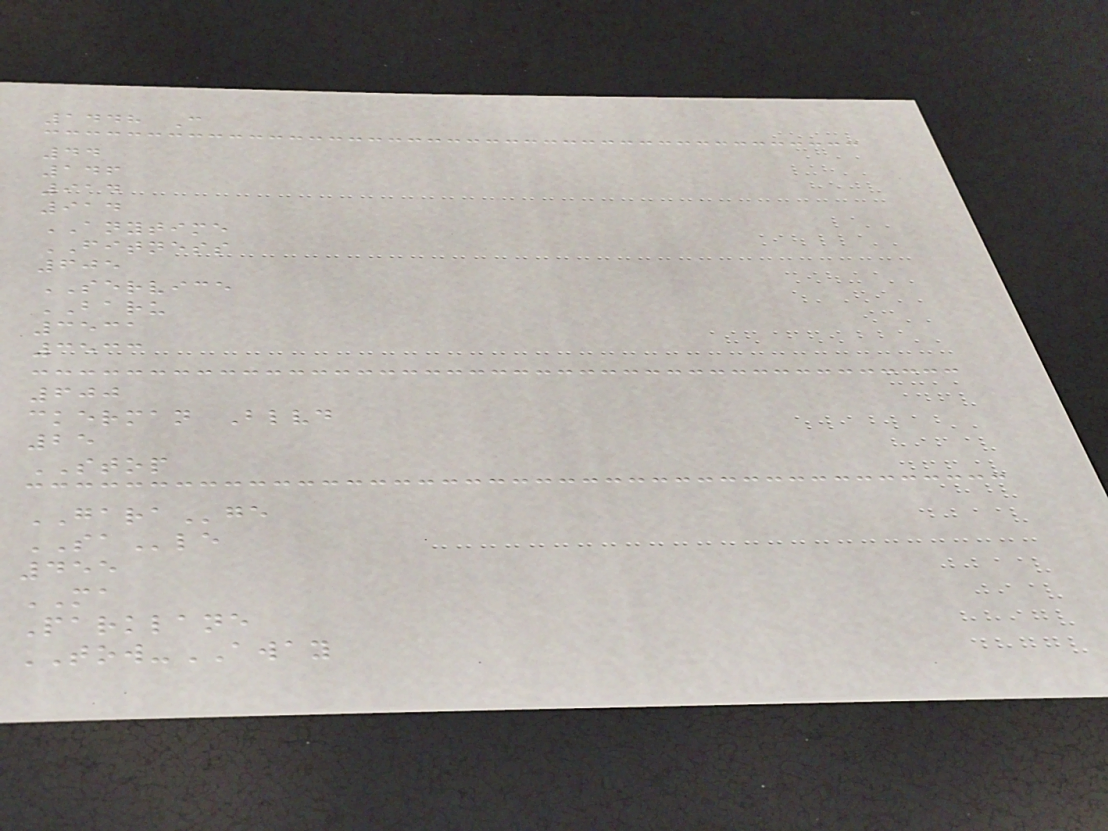1448 C
44
146
914
914
ANYTIME
FITNESS
605
SERVICE
BARU
3531
3533
600
ckerman Blvd
25
STOP
GARAge
SAle
455
MA
Parklane
TOW-AWAY
